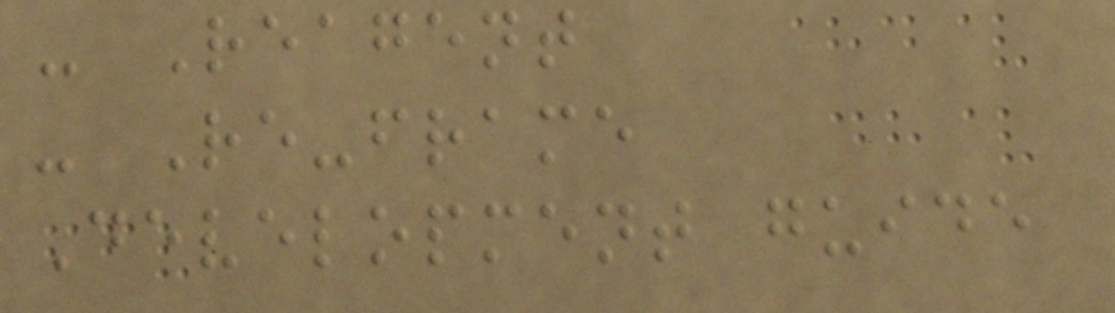- Reagent
- Re-frame
Development guide
